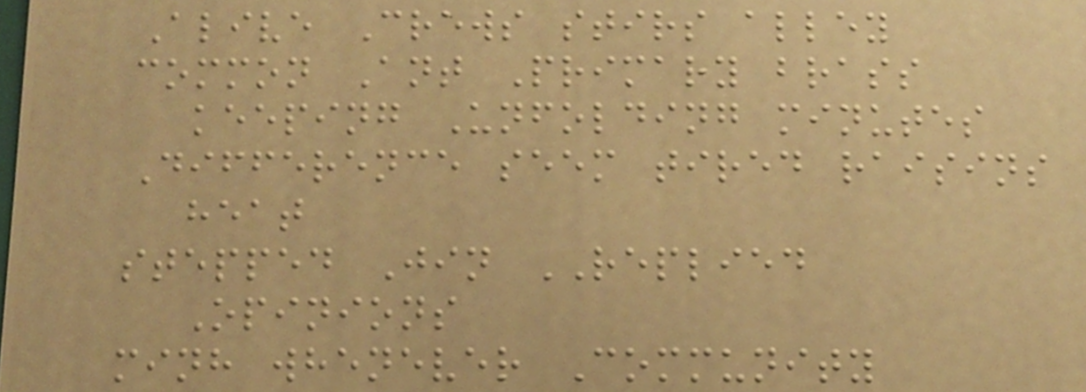Alive Crews stirs alley
common Ant Primary brass
keeping Unfolding minutes
Difference seem tired raisins
heat
stepped Jin REPLIED
Opinions
minh whenever Community
